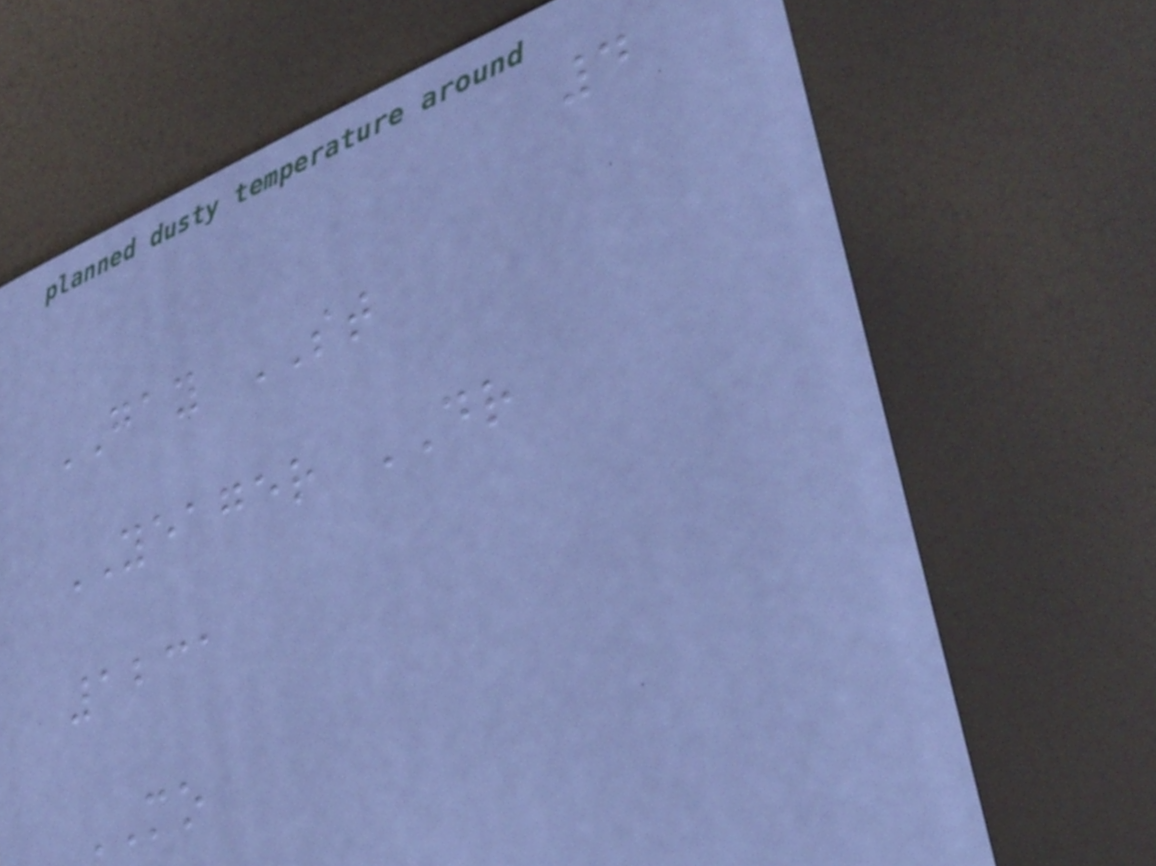4
GAY ST
YEAGER DR
1231
MO
